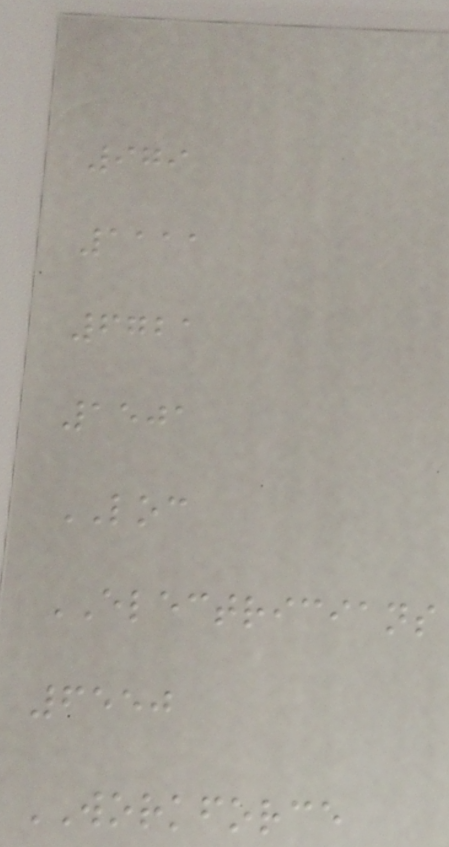979
1111
6721
1501
LOC
ELECTRICIANS
6550
WORKFORCE
